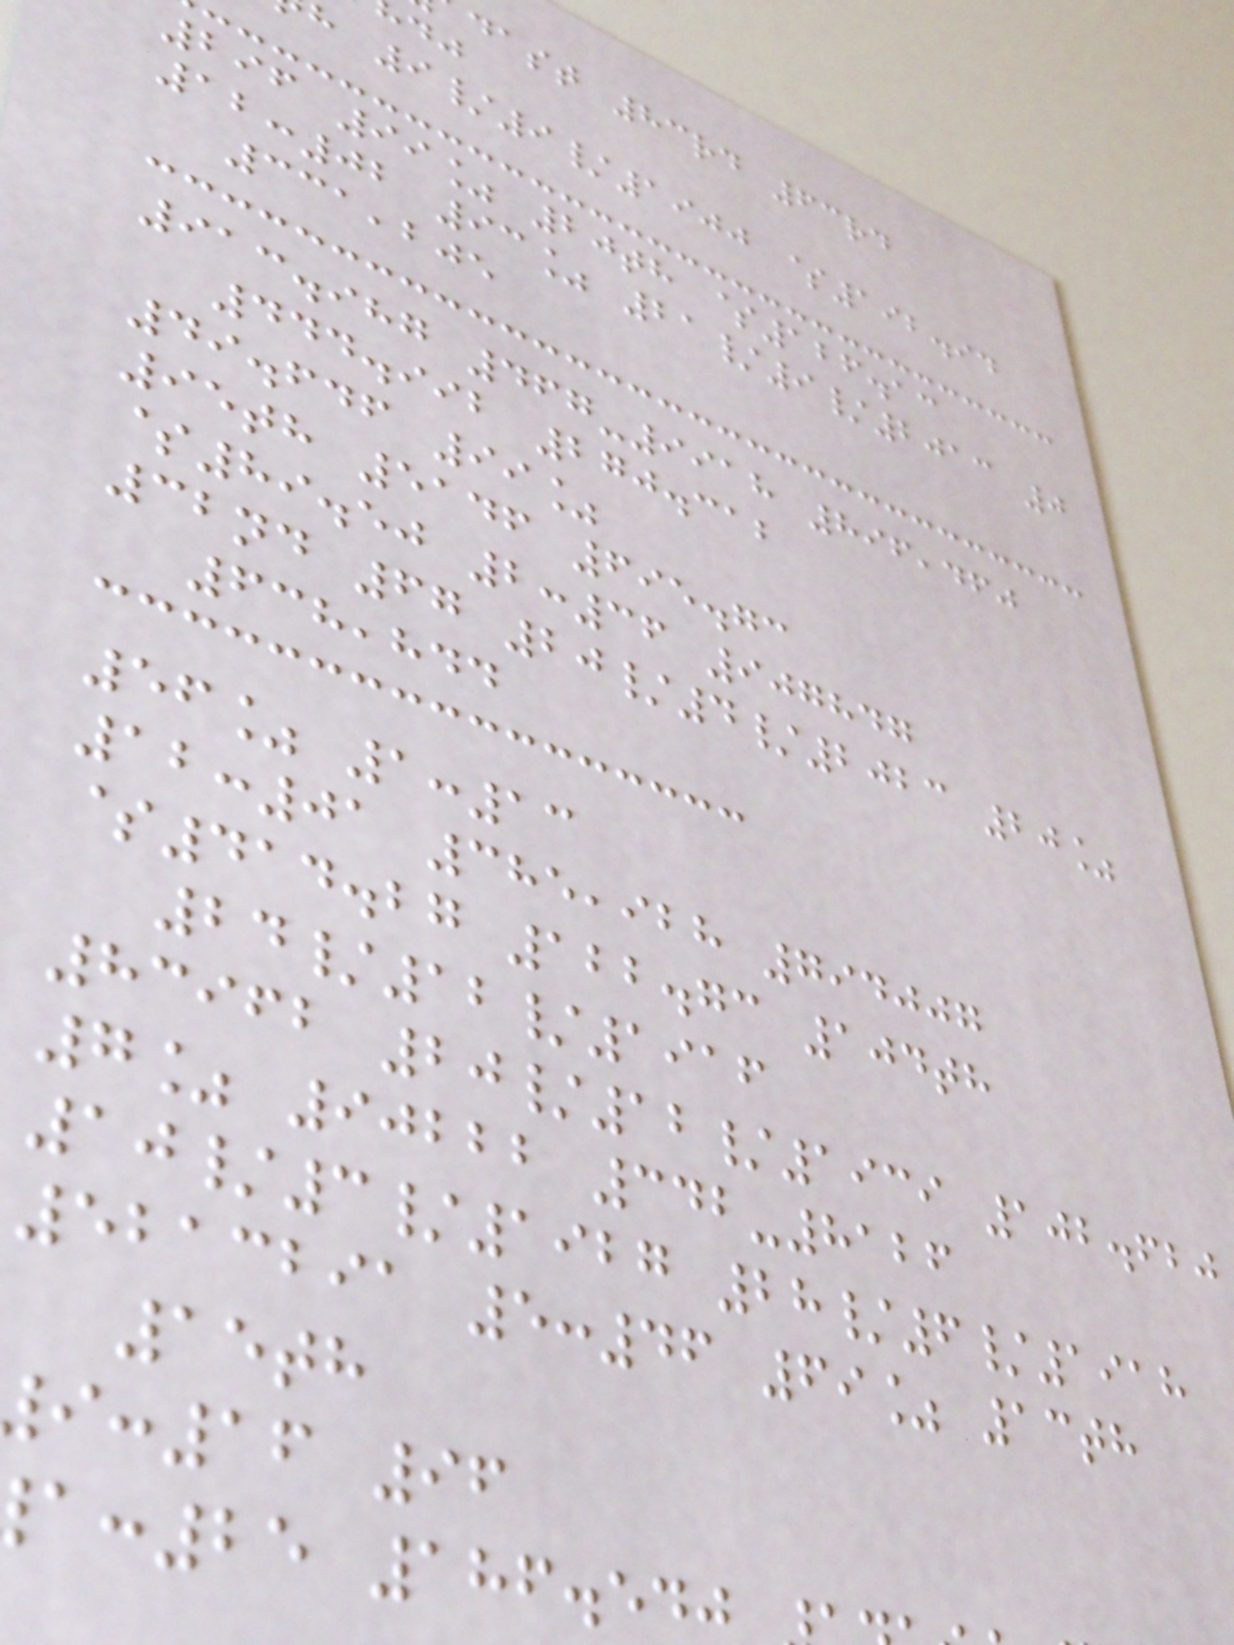dast 83rd 63rd
h 9/9/1900 $192.94
296 99% 20th $126.13
12:02 93% 21/9/2013 0
331,205
913.987 467-9918 896,460
444.992 270.312
49.646 99%
95th 5146 695.73
$89.50 2:36 907847
32nd 67 20/4/2023 20%
638,844
56% 1:13
12:01 385,928 794007
$414.27 122.73 104th
24/12/1916
83962 20/12/1939 102.620
7% 90222 342-8126
10/3/1927 28/6/1918
5213291 5:46 69% 13th
15th
:16 96
:25 186.54
